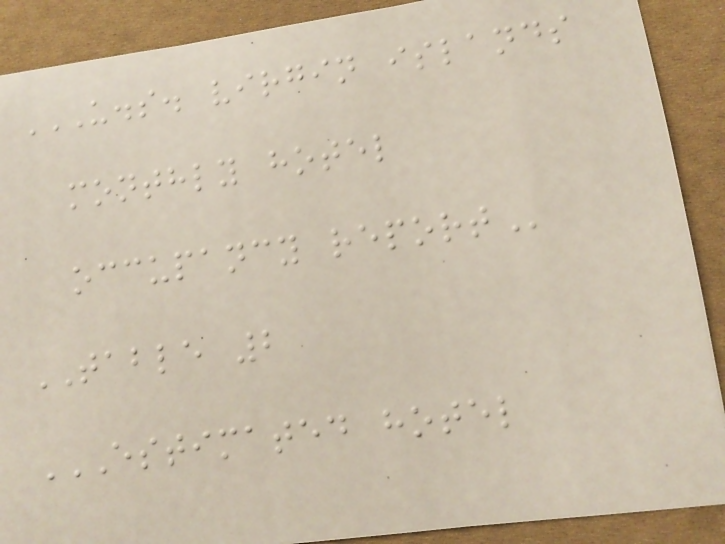U.S. VIRGIN ISLANDS
MONTHLY HOTEL
OCCUPANCY REPORT
TABLE 2
ESTIMATED HOTEL
